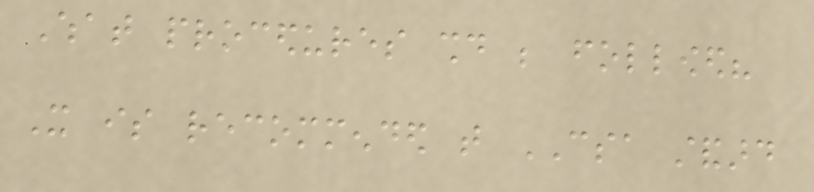What procedures should be followed?
It is recommended that CSA standard
